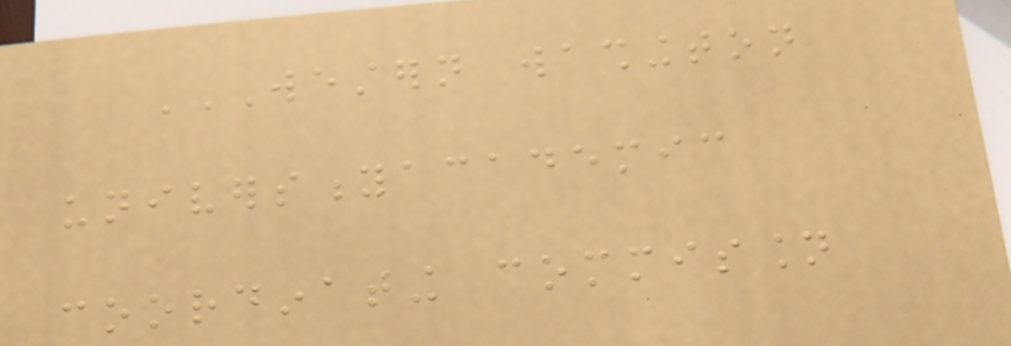WESTERN WASHINGTON
UNIVERSITYACADEMIC
COORDINATING COMMISSION
